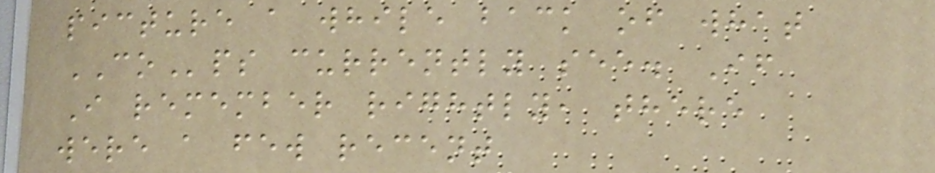picture a while back of what
COps currently see. If
I remember rightly, there
were a few recent
